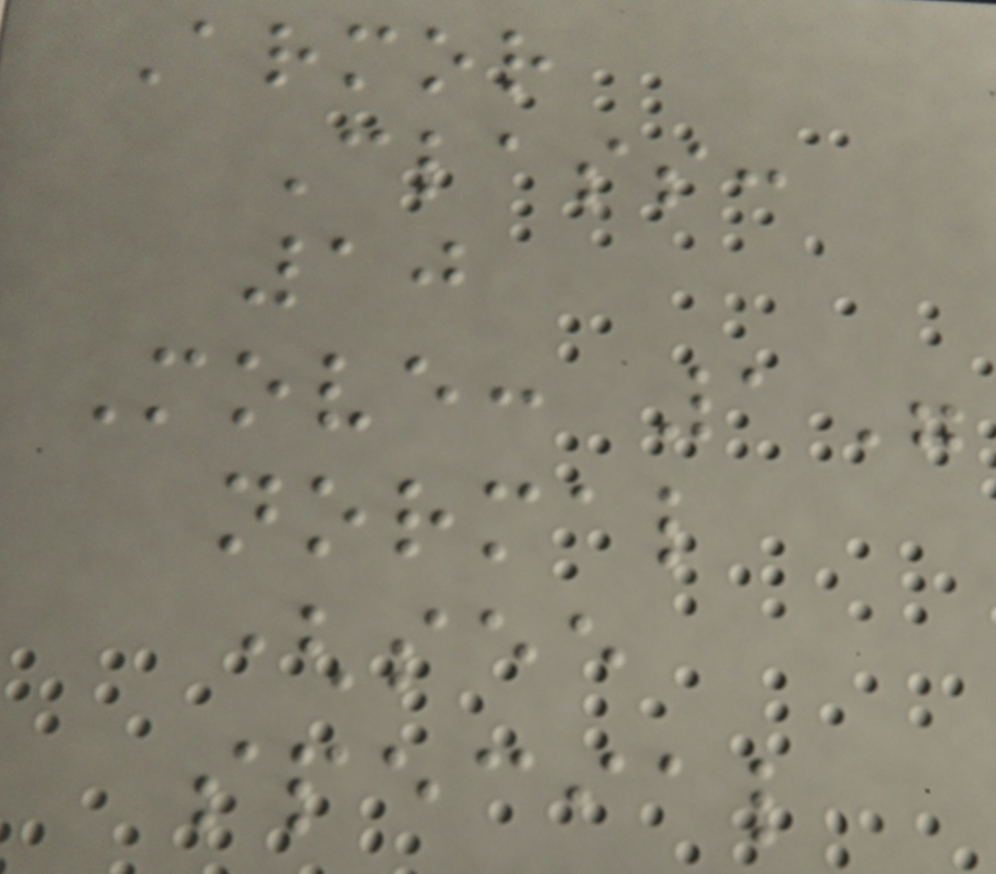Armor
Class:
10
Move: 1"
normal
(see
special
